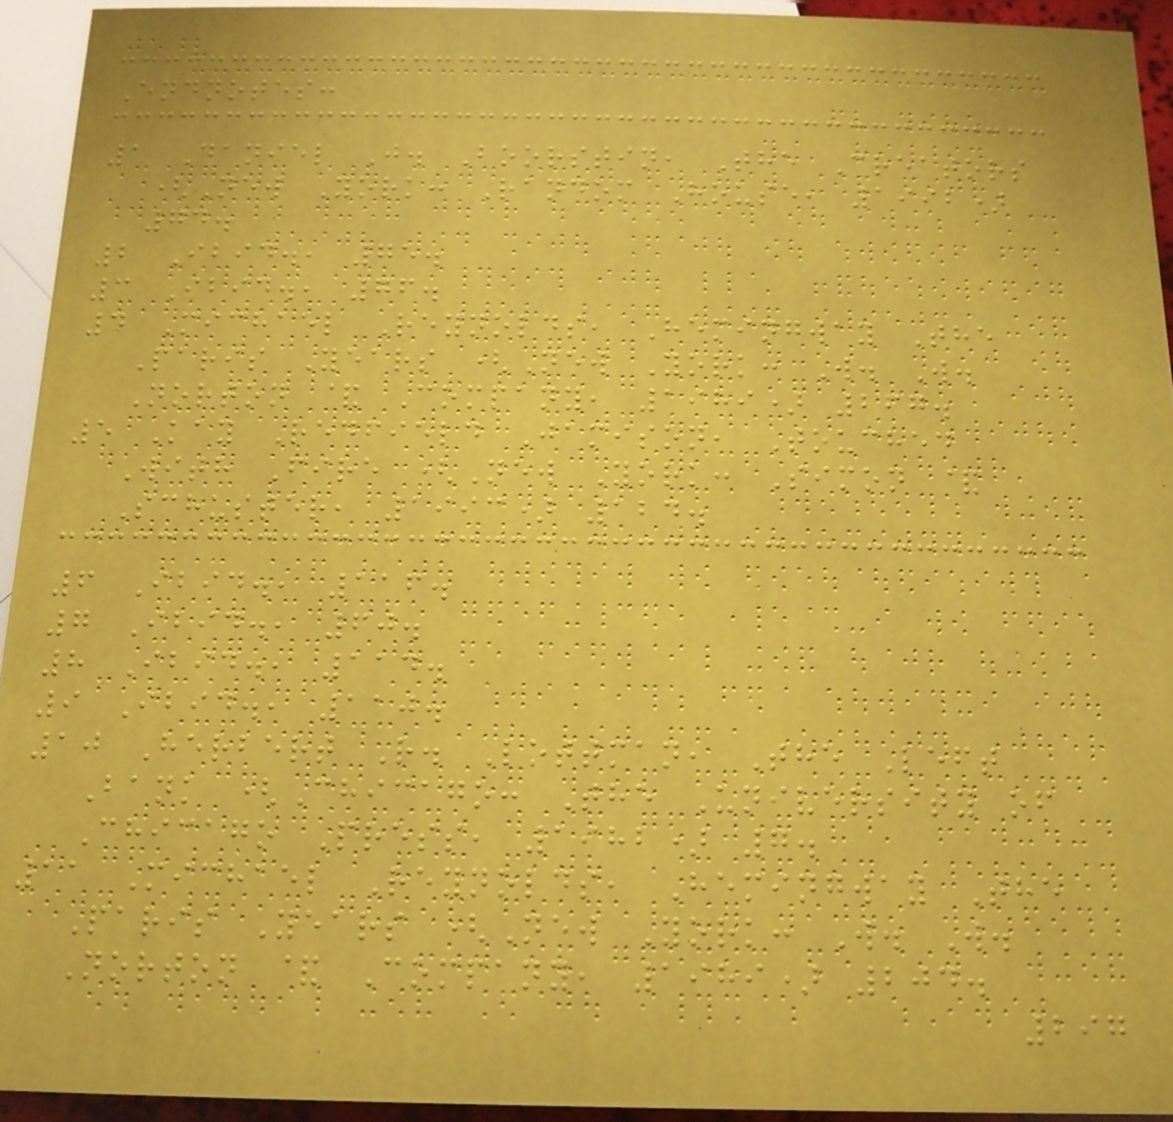Endnotes:
1 Daniel J. Boorstin, The Creators
(New York: Random House, 1992)
74.
2 Ibid., 75.
3 Ibid., 76.
4 Michael Reynolds, Hemingway The
Paris Years (New York: W. W.
Norton & Company, 1989) 267.
5 Kay Redfield Jamison, Touched
With Fire (New York: Simon &
Schuster, 1993) 124.
6 Ibid., 116.
7 Ibid., 60.
8 Ibid., 114.
9 Ibid., 110.
10 Herbert R. Lottman, The Left
Bank (Chicago: The University of
Chicago Press, 1982) 7.
11 Michael Reynolds, Hemingway The
Paris Years (New York: W. W.
Norton & Company, 1989) 204.
297
